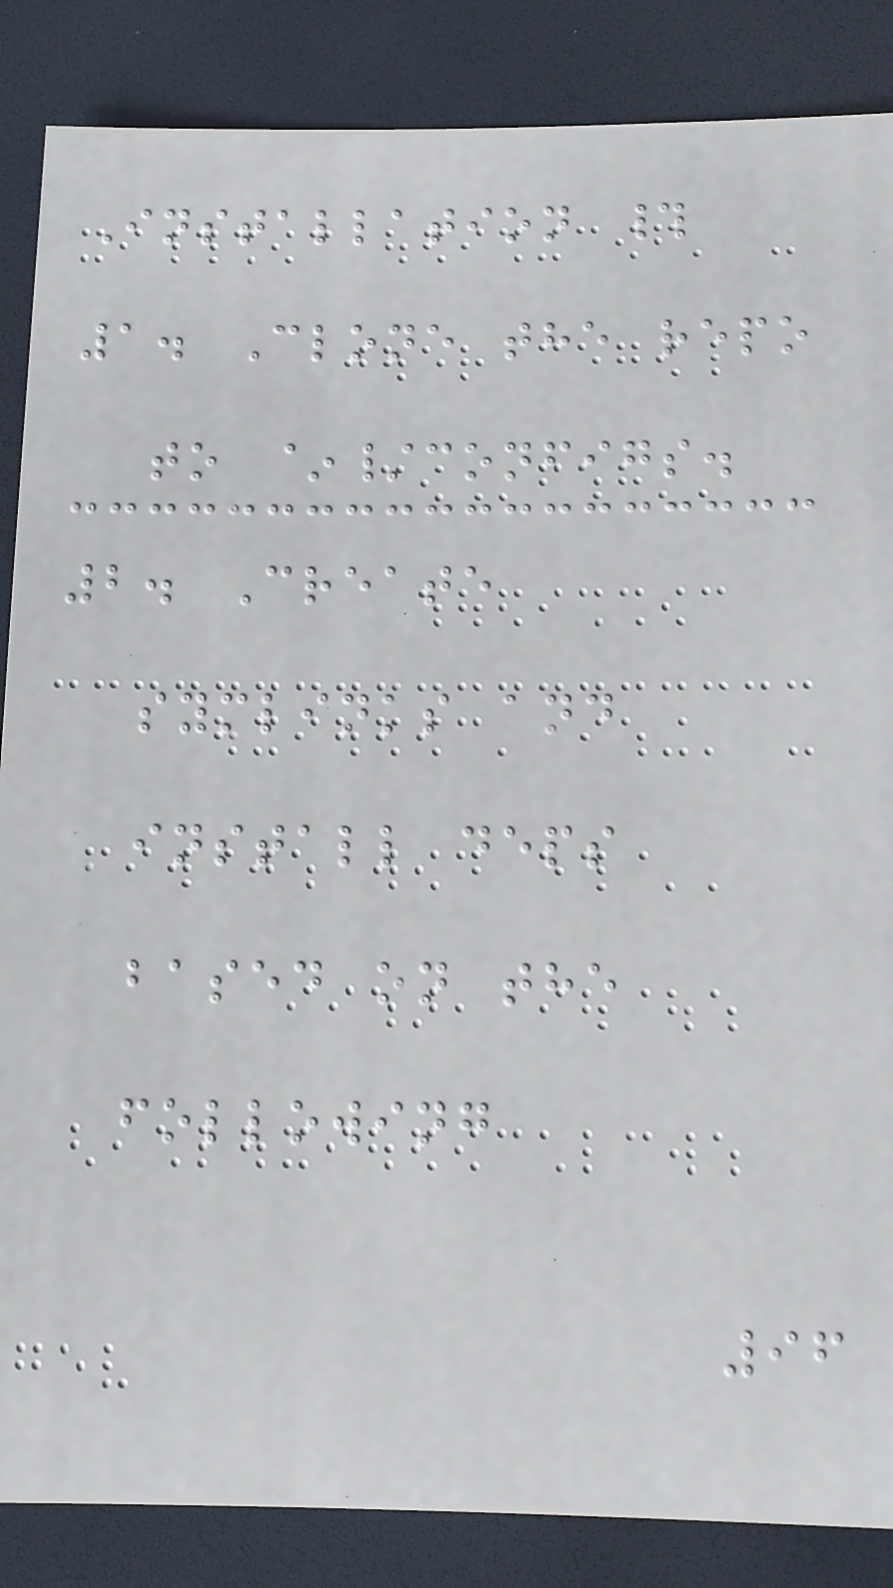Installation #
1. Clone the repo
to ~/configs.
2. Create
symlinks and
install deps
based on the
following
96
